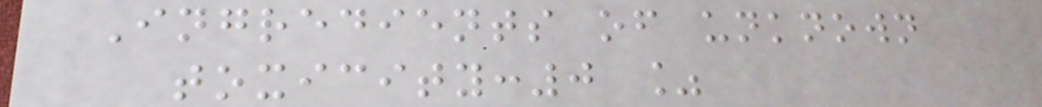Ingredients of unknown
toxicity:0 %
